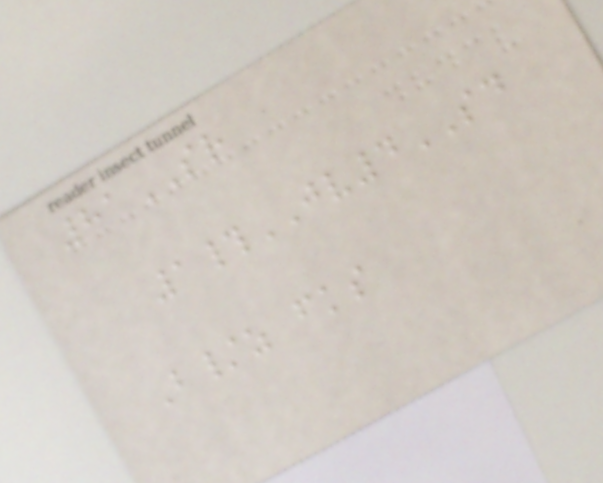81SR
1#JV4SD
B/z fks
